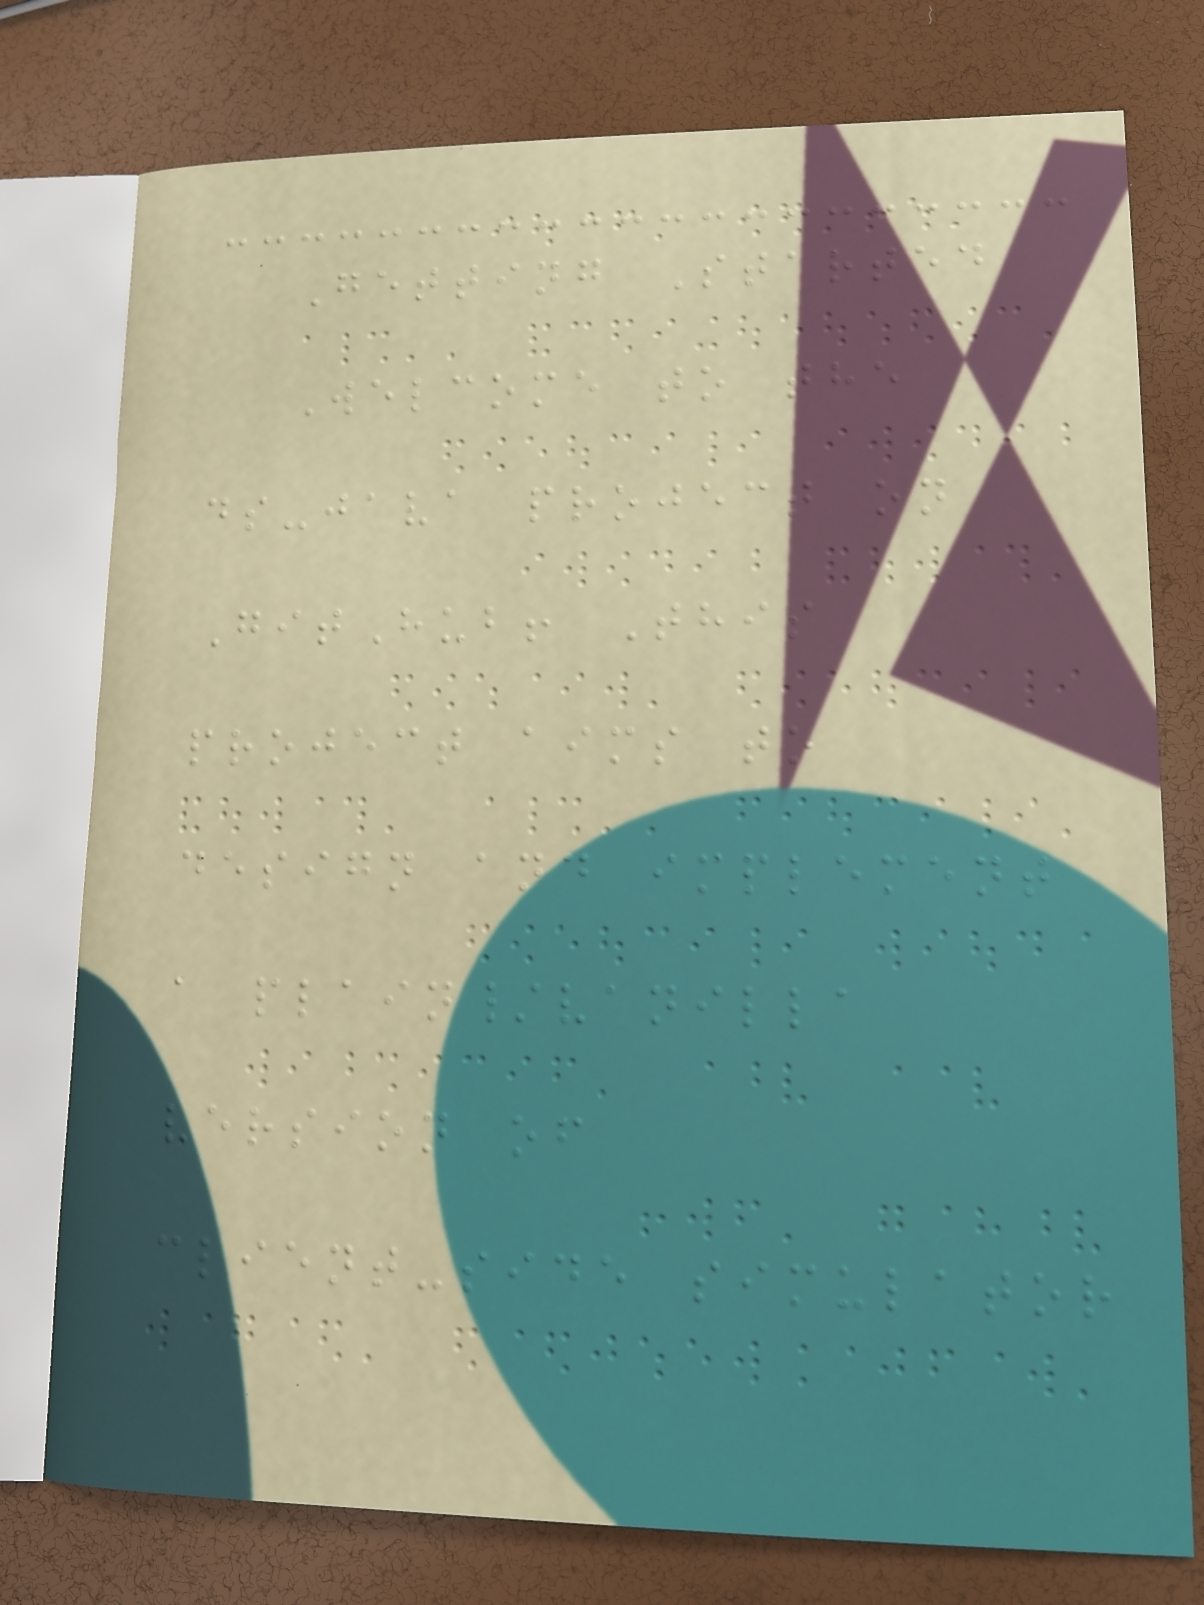Getting Started
Welcome to the
ds-java project on
GitHub! This
project aims to
design and implement
a plain/vanilla
version of
client-side simulator
